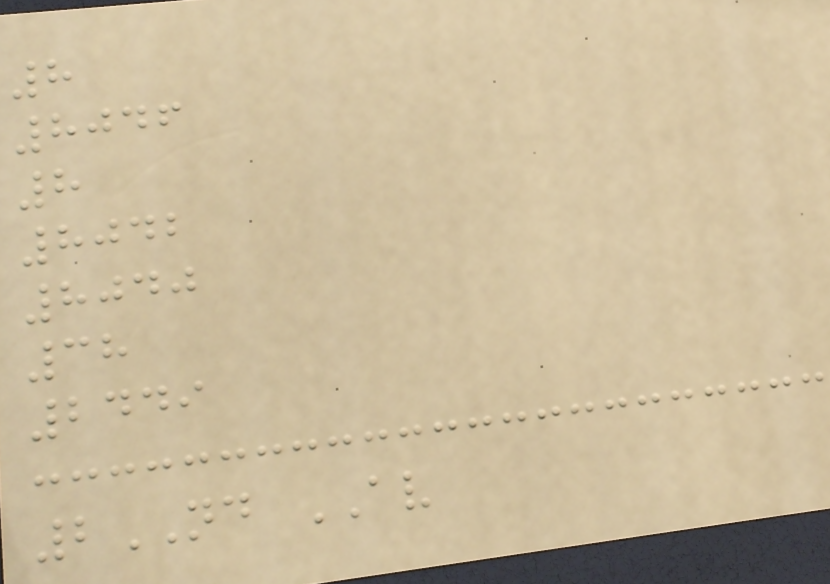8
8046
8
8042
8040
38
2449
2ND AV
